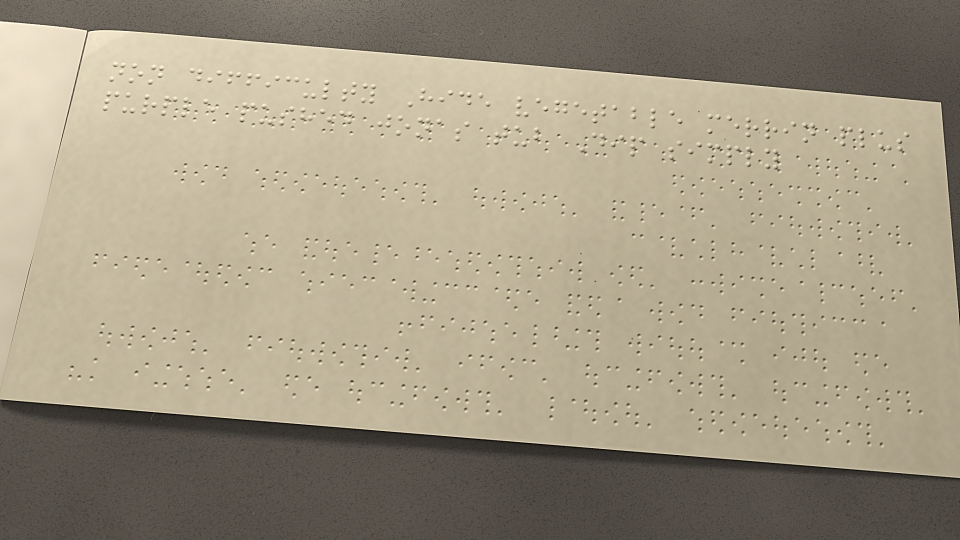non difficulty Hide vegetable merrin plus
purple pushed jonas tub Dip simply
